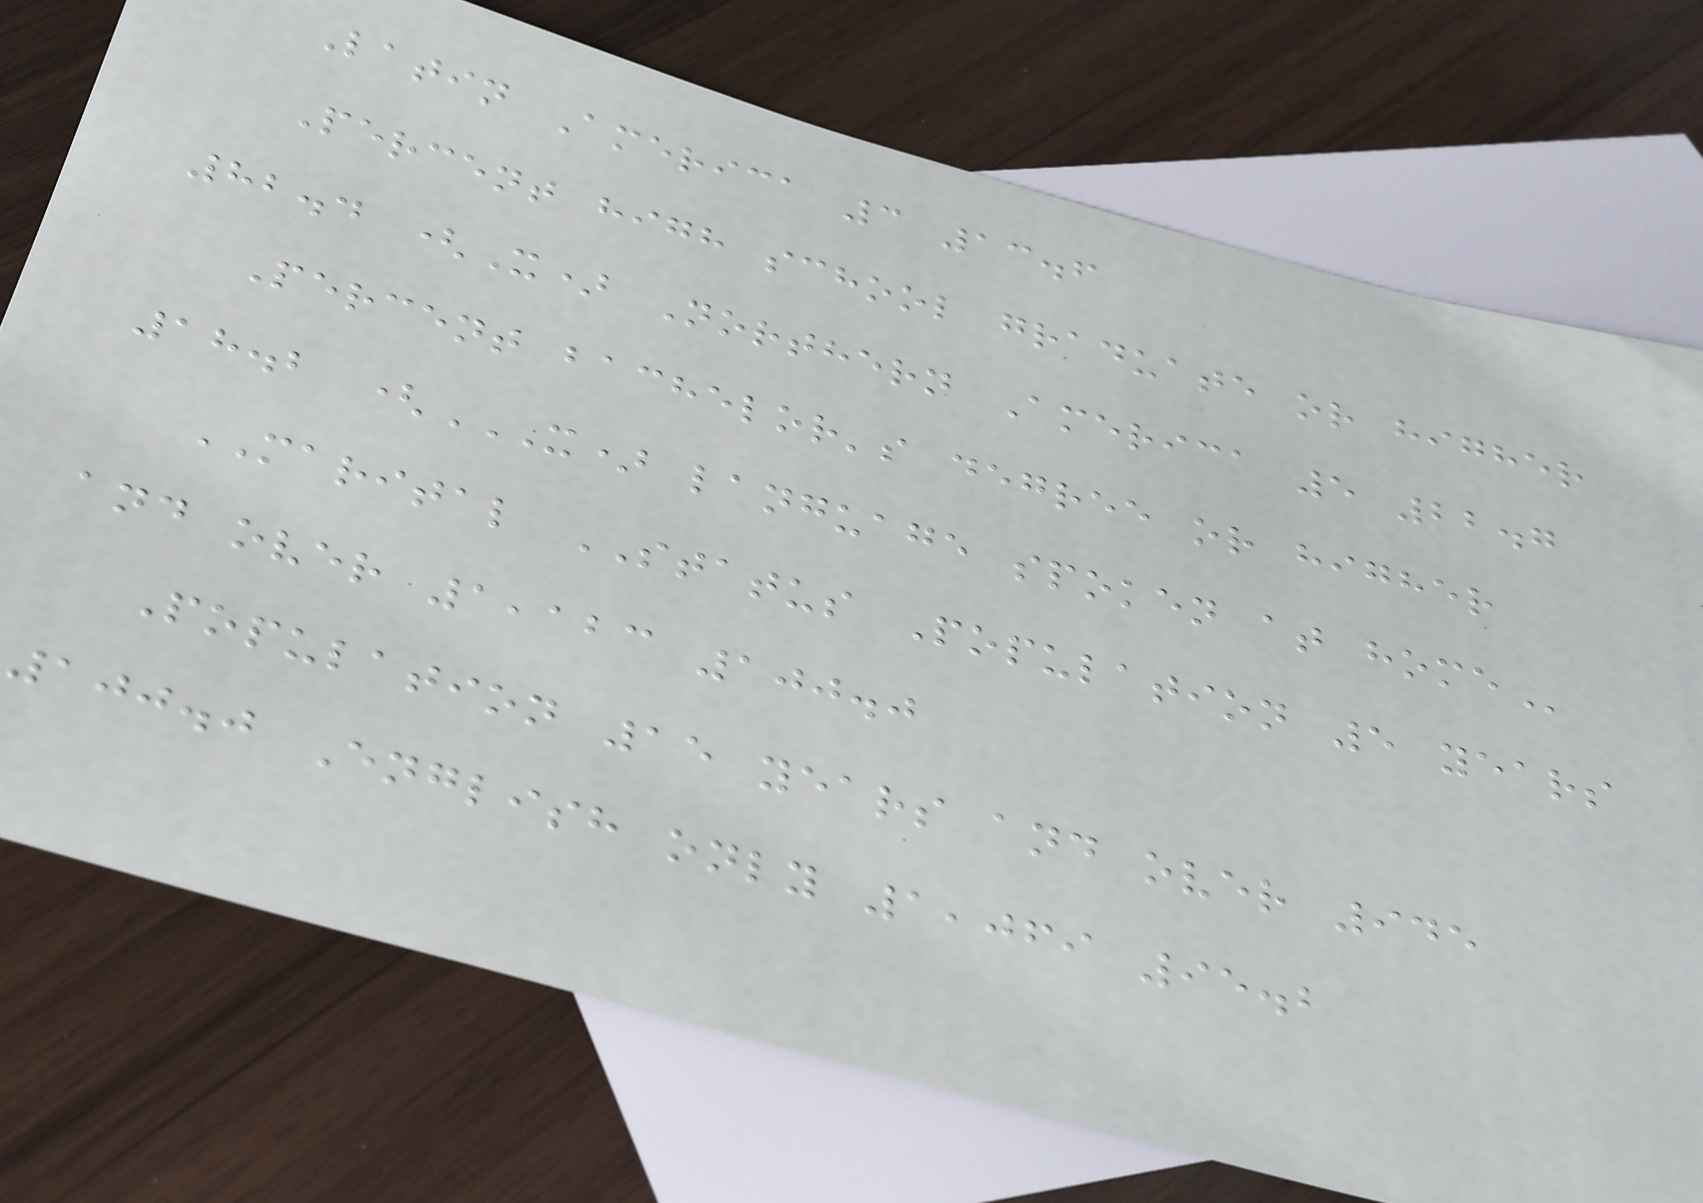Latin America 3 13.6
Percent high school graduate or higher
82.4 (X) Northern America 5 22.7
Percent bachelor's degree or higher
18.2 (X) LANGUAGE SPOKEN AT HOME
MARITAL STATUS Population 5 years
and over 1,123 100.0
Population 15 years and over 945
100.0 English only 1,069 95.2
